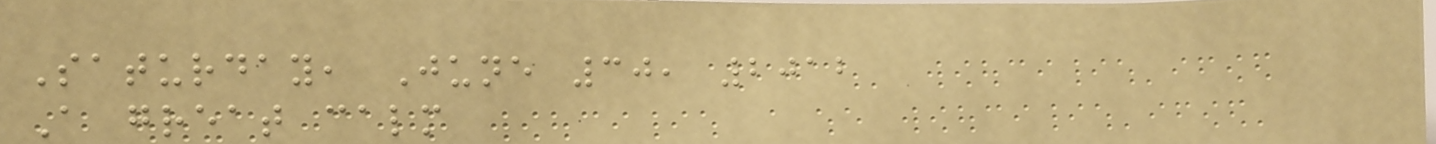Saturday, June 30, 2012
A great calm
